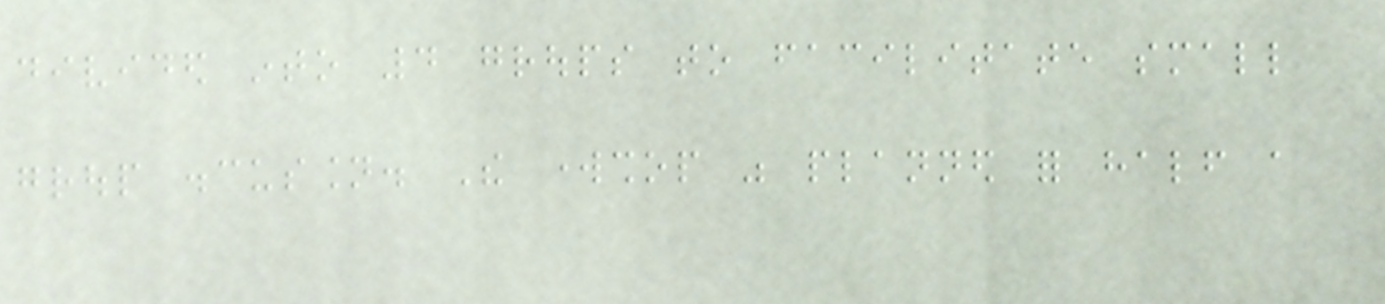divided into 4 groups to facilitate small
group discussion. The workshop was planned for half a
